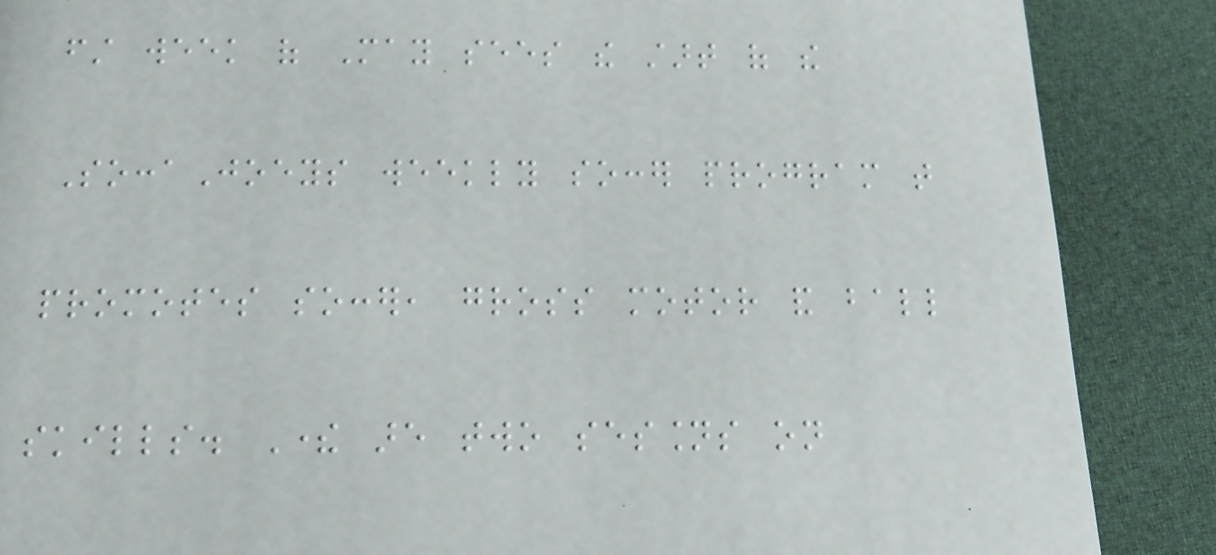first week of May sees the start of the
SoccaJoeys weekly soccer program that
promotes soccer, gross motor and ball
skills. There are two sessions on
